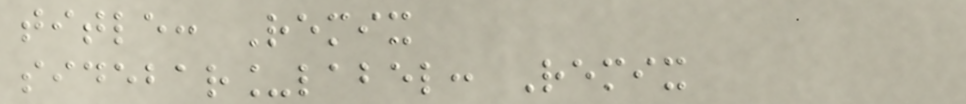title: Remix
sidebar_label: Remix
